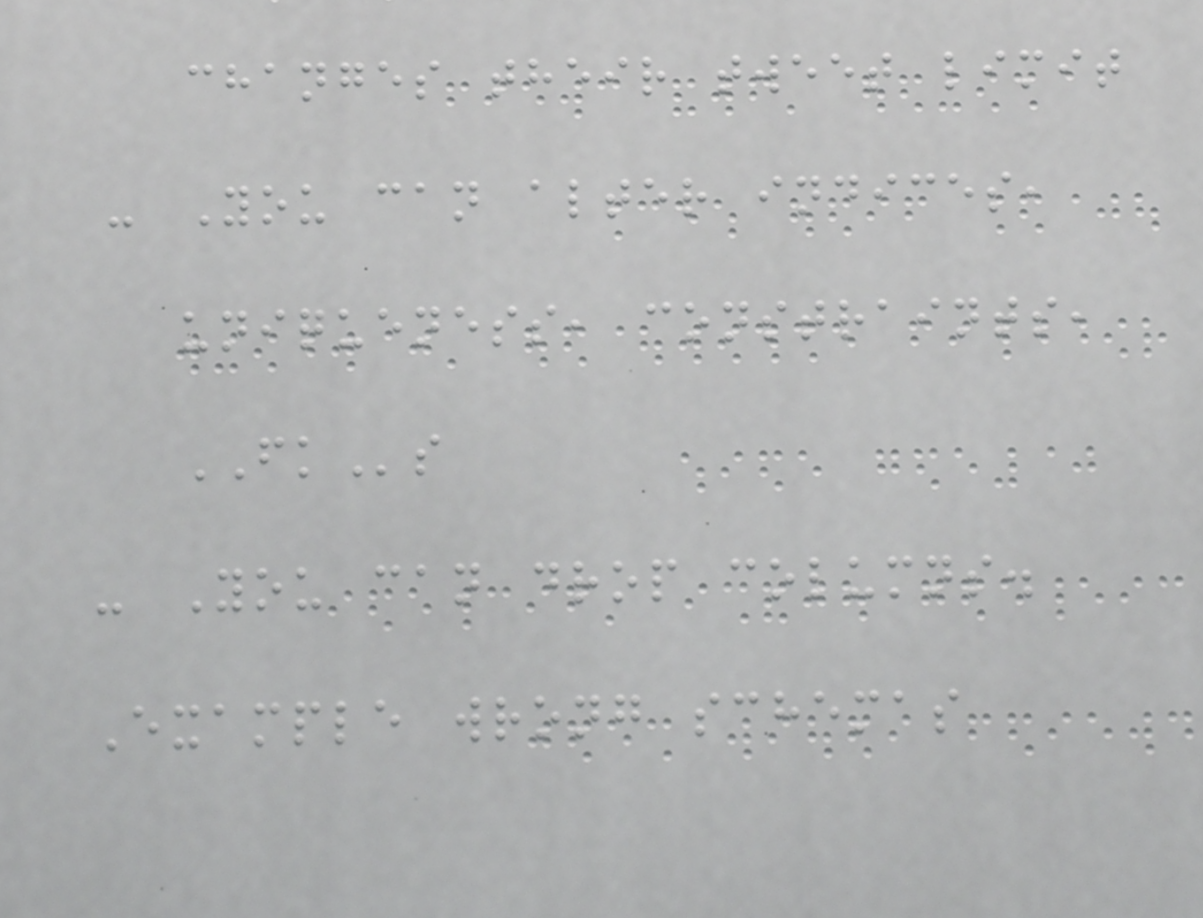changes their tweet limit
- You can alter indices,
uniqueness, constraints,
FKs
- You can drop columns.
Example wrong schemas
